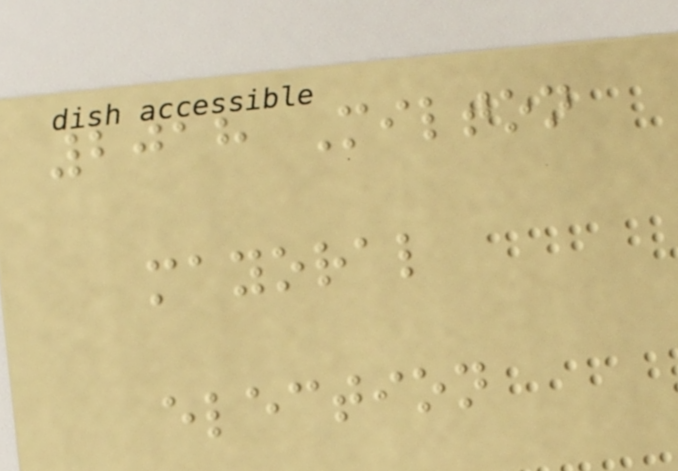2018 Milton
mayoral
election
